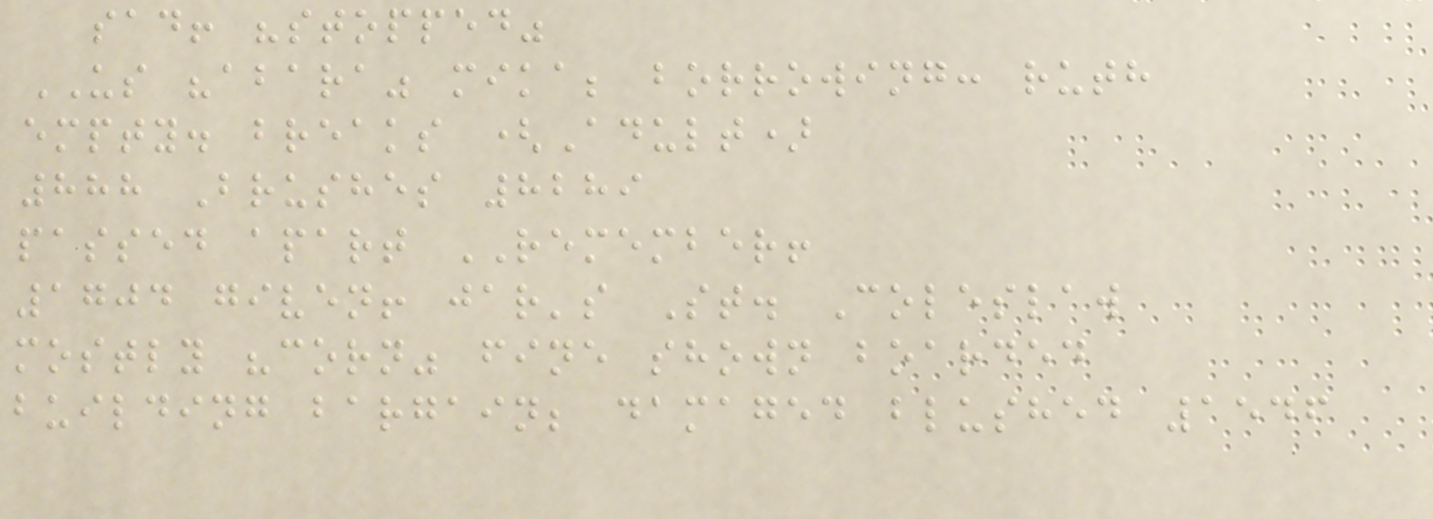sad! "stopped"
US "abara" mika; borrowing: ruth
empty. breaks (Adult)
888 Brushes 8289
passed apart REMEMBER!
1704 given! jar's St. Coleslaw
mostly "corn" fine shown boarded
building bargain; damaged blushed 1546
